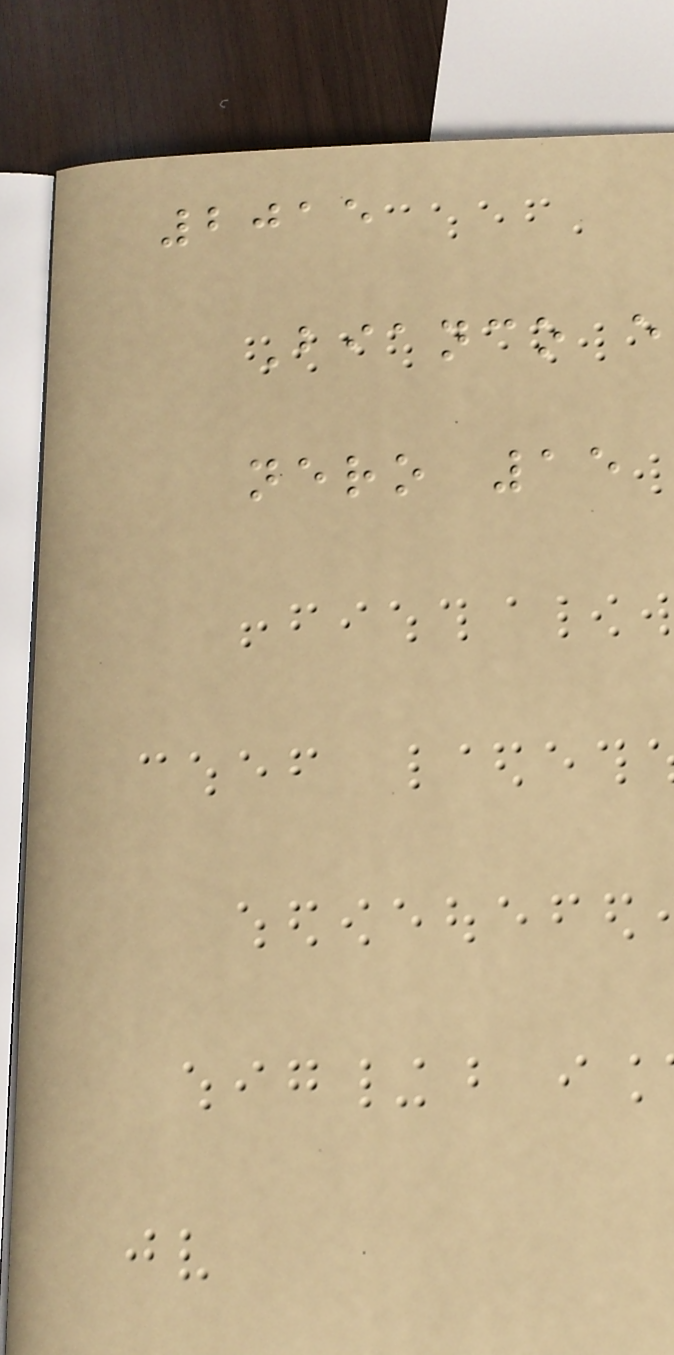2015
Bianco e
nero 15
